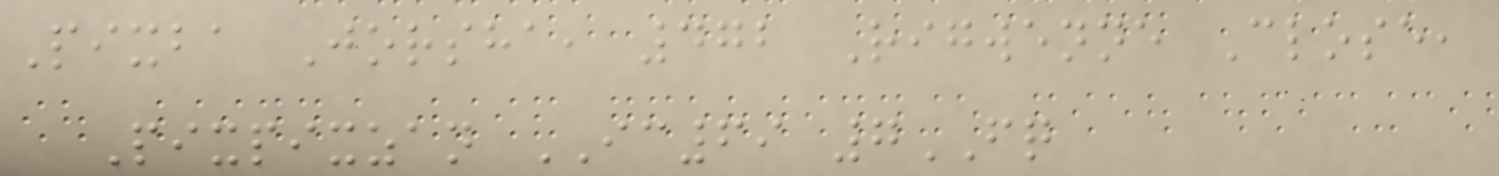Pixba Jorsha, 472 Rigwenne Close,
Pixpixzan IC69 7FQ
